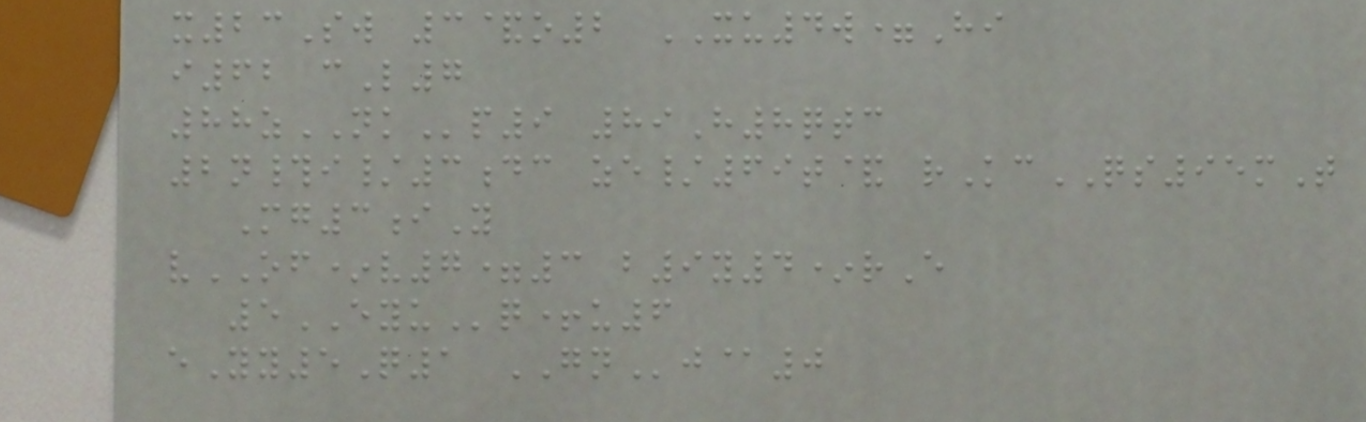x23Sw 3&o2 XU4w=Hi
i62 cL7
88zNKp9 89H8qtc
2n#i/3dc ze/69t& rKcQS95mT
Mg3iY
vOF*v7=3 b9y4*rE
5EYUq+u6
eYy5Q1 GNj@0
